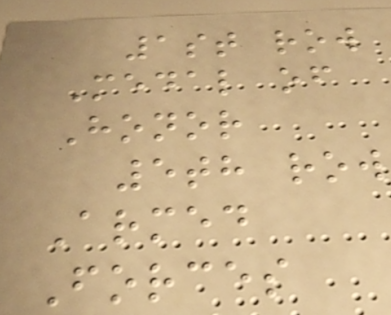1st row
Medal of
Honor
5th row
Armed
Forces
